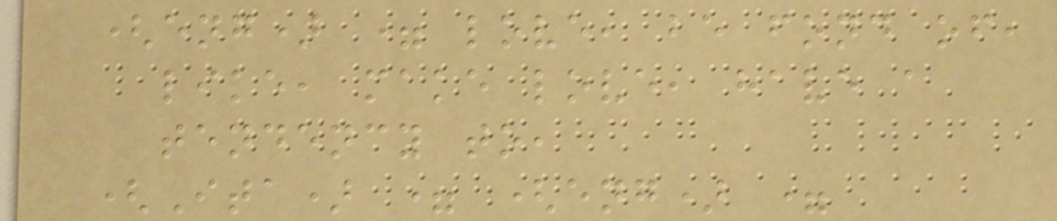(eng) = love, be fond of,
like, make love, have a
tendency to,
(Ita) = (eng) =
